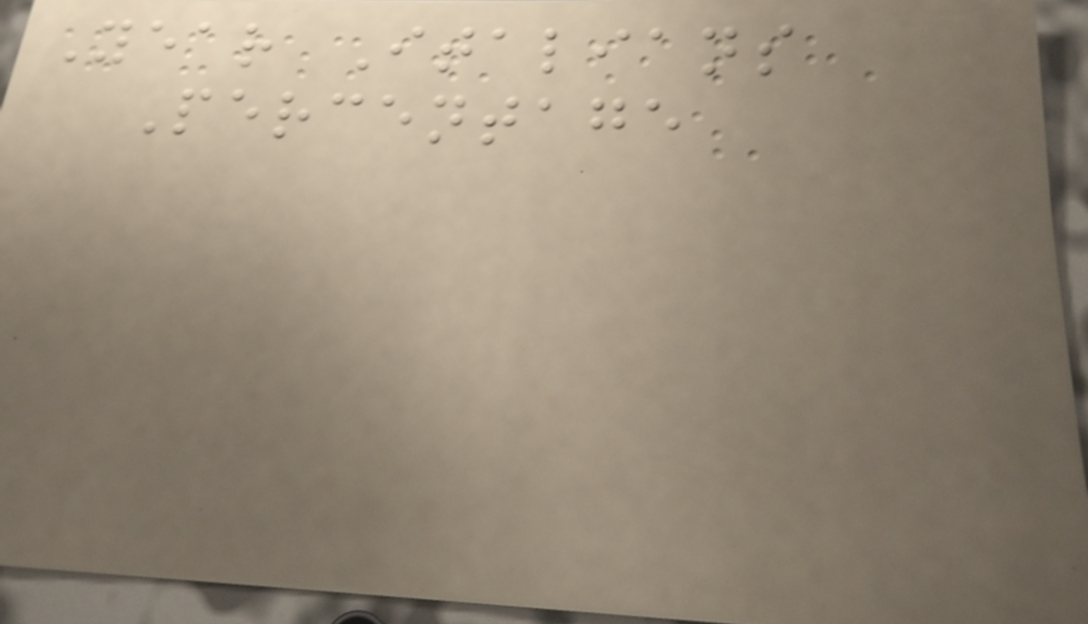Year Italians
Percentage
